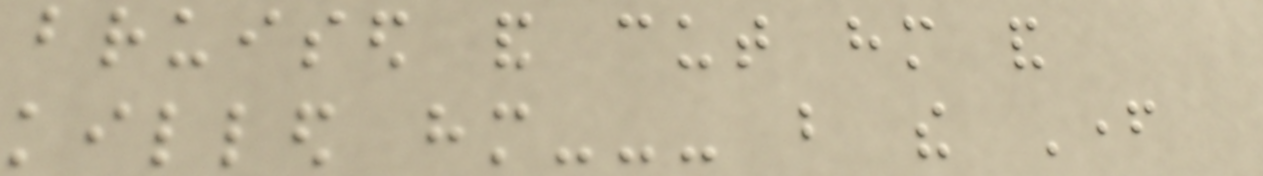bruised and cut him and
killed him--- but the Father
